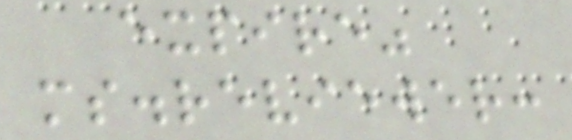expire"
ms.reviewer:
